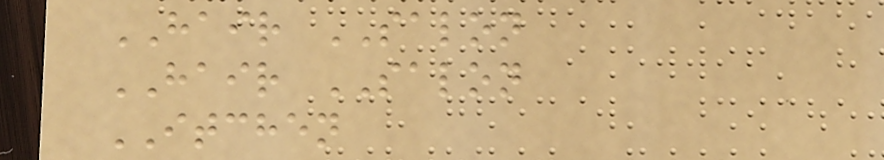HAIR SALON
HAIR SALON
ITCHEN
